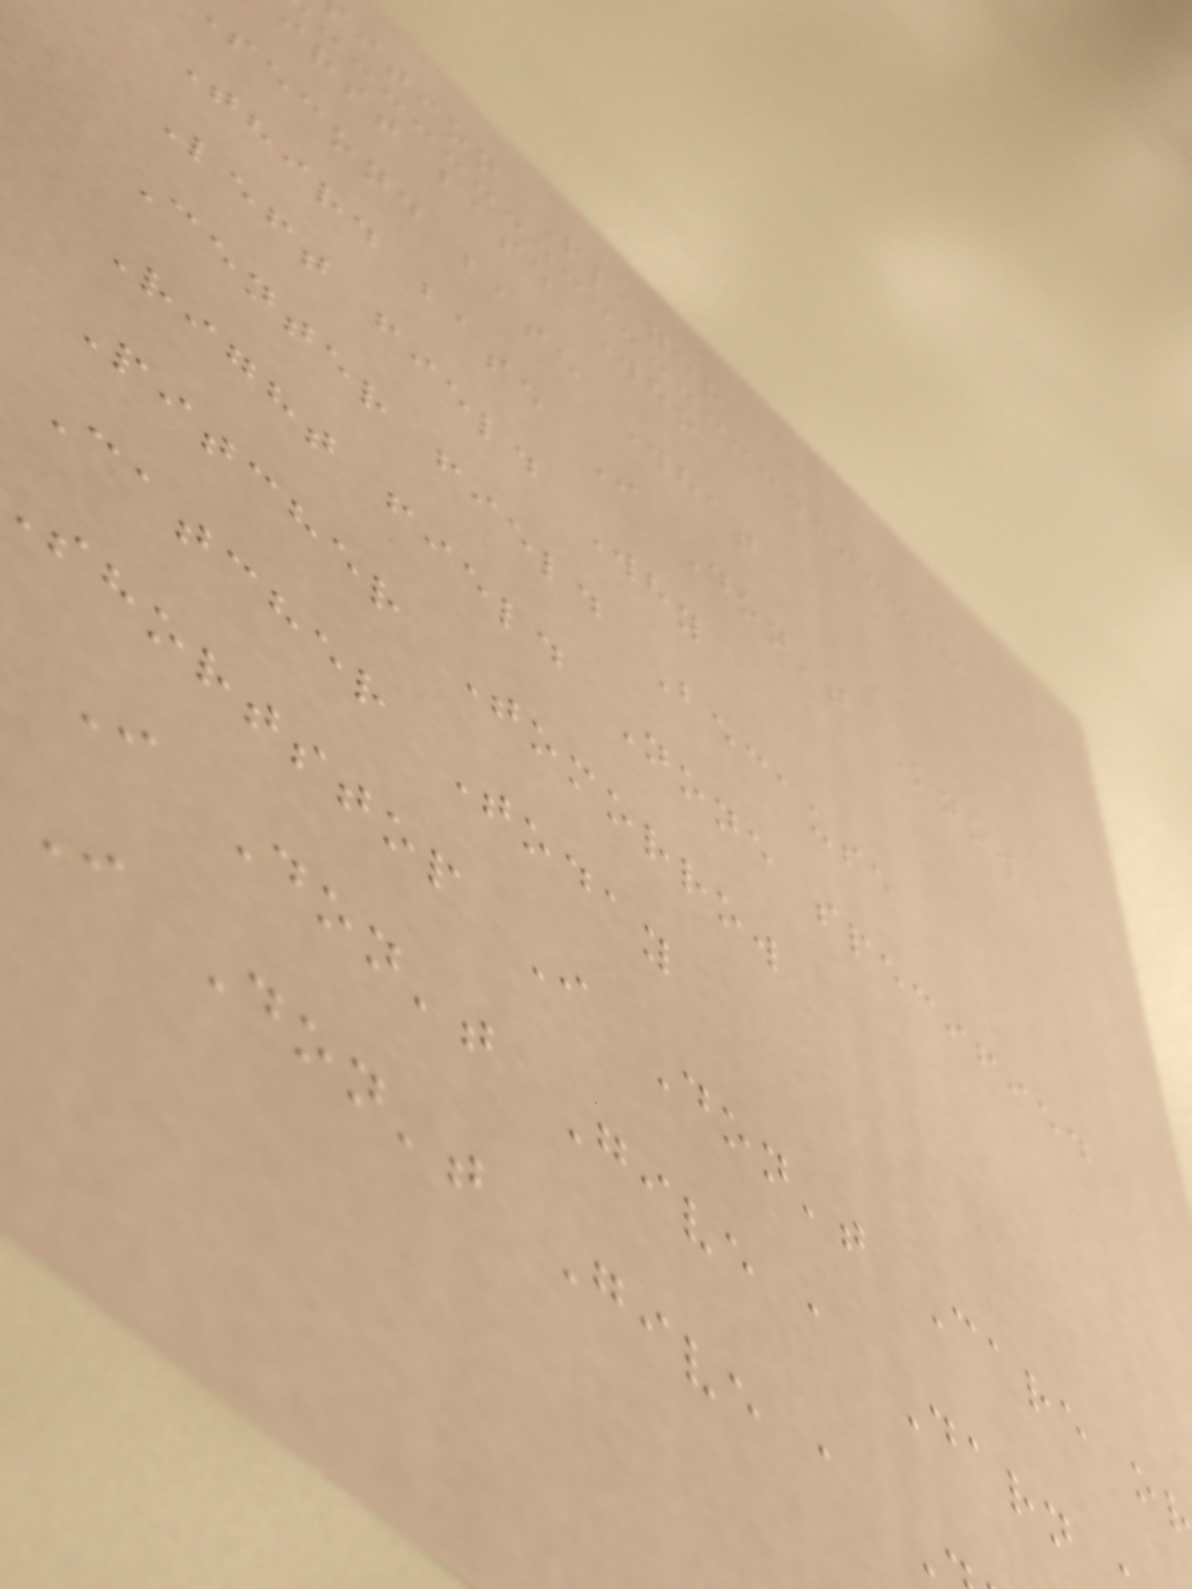ition Player
irst base Who
second base What
Third base I Don't Know
Left field Why
Center field Because
Right field None specified
Pitcher Tomorrow
Catcher Today
shortstop I Don't Care o
I Don't Give a Darn
I Don't Give a
